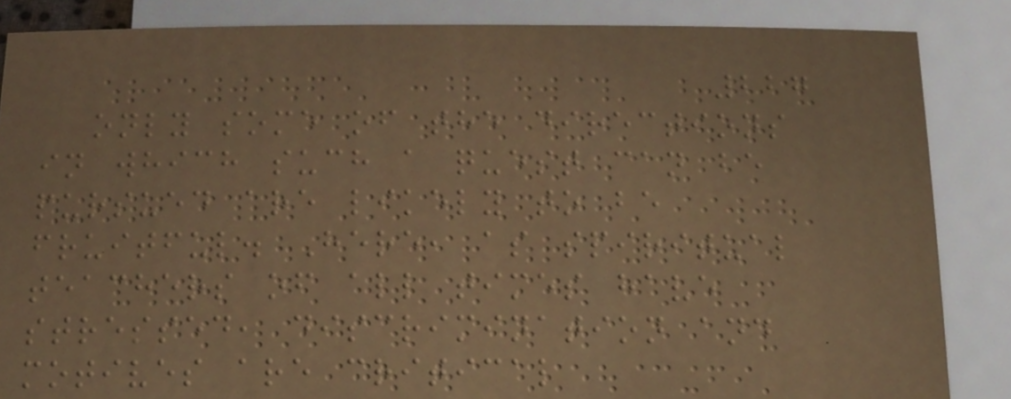227
only some of the directions
in which such a quest can be
pursued are likely to be
fruitful. Here, as spiritual
teachers of all times have
stressed, discrimination and
motives are critical
